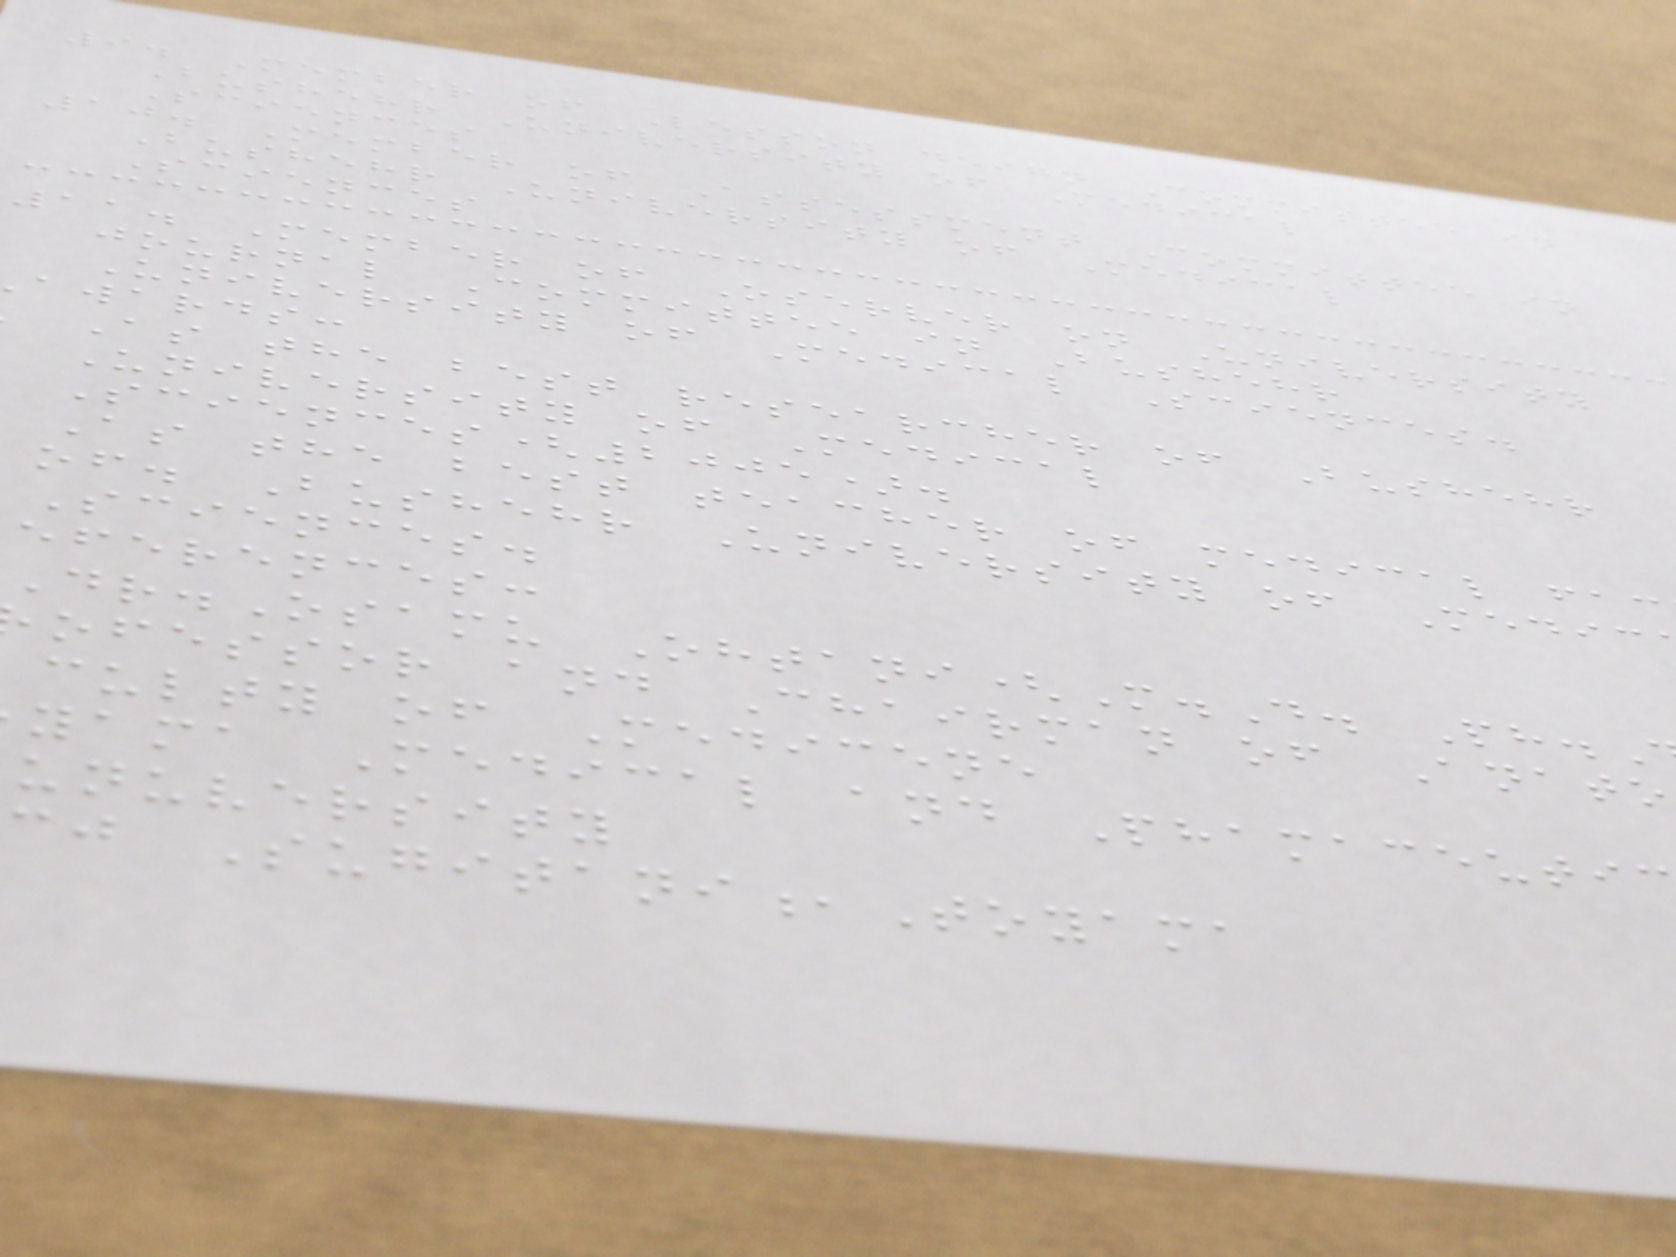9. Member of Lesson deign Committee in
Bushehr University of Medical
Sciences
10. Member of Assessment Committee in
Bushehr University of Medical
Sciences
11. Member of Oserver on University
journal Committee in Bushehr
University of Medical Sciences.
awards:
As the best researcher of Bushehr
University of Medical
Sciences(2005).
As the best teacher of medical fac
of. Bushehr University of Medic
Sciences.
eferences:
Dr.Osamu Ohtani(M.D. Ph.
ofessor and Chairman of Anato
culty of Medicene
yama Medical and Phamaceuti
unuversity
cj Sugitani,Toyama
